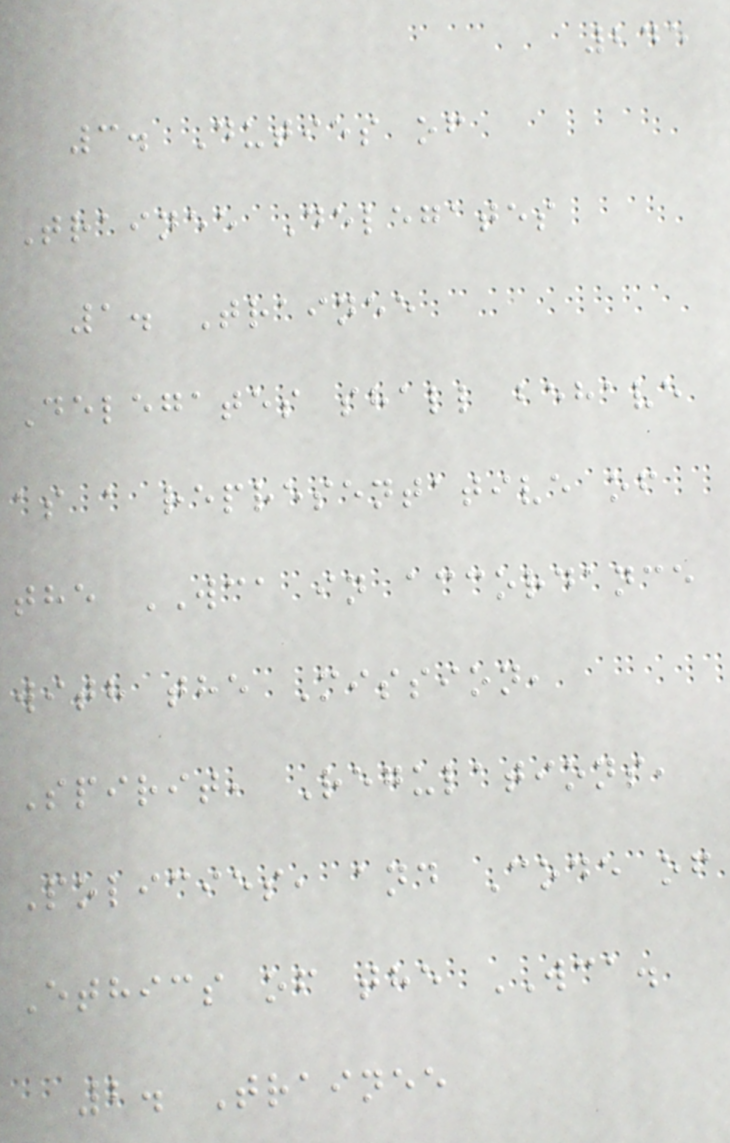245
3. Duties of
Trainee Delegates
1. Trainee
Delegates shall behave
as a representative of
the WCA in accordance
with the Mission,
Spirit, Regulations,
Policies, and Code of
Ethics of the WCA.
2. Trainee
